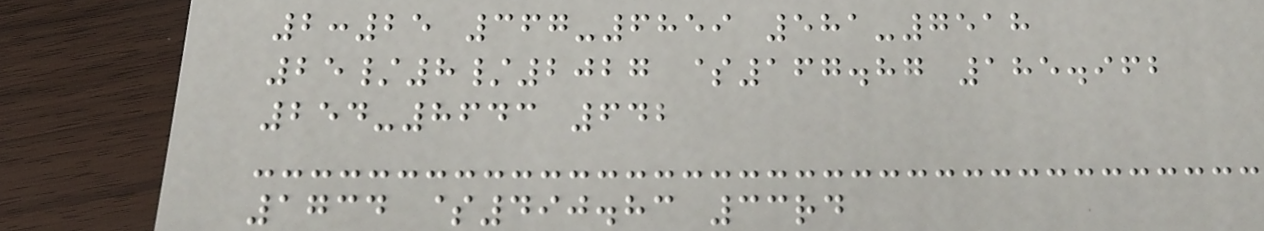2:25 367-6859 581-7518
25/8/2027 $167.87 185.962
254-8643 642
1734 $490.83 33rd
